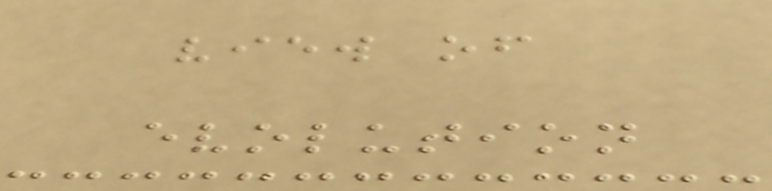view of
evolution
